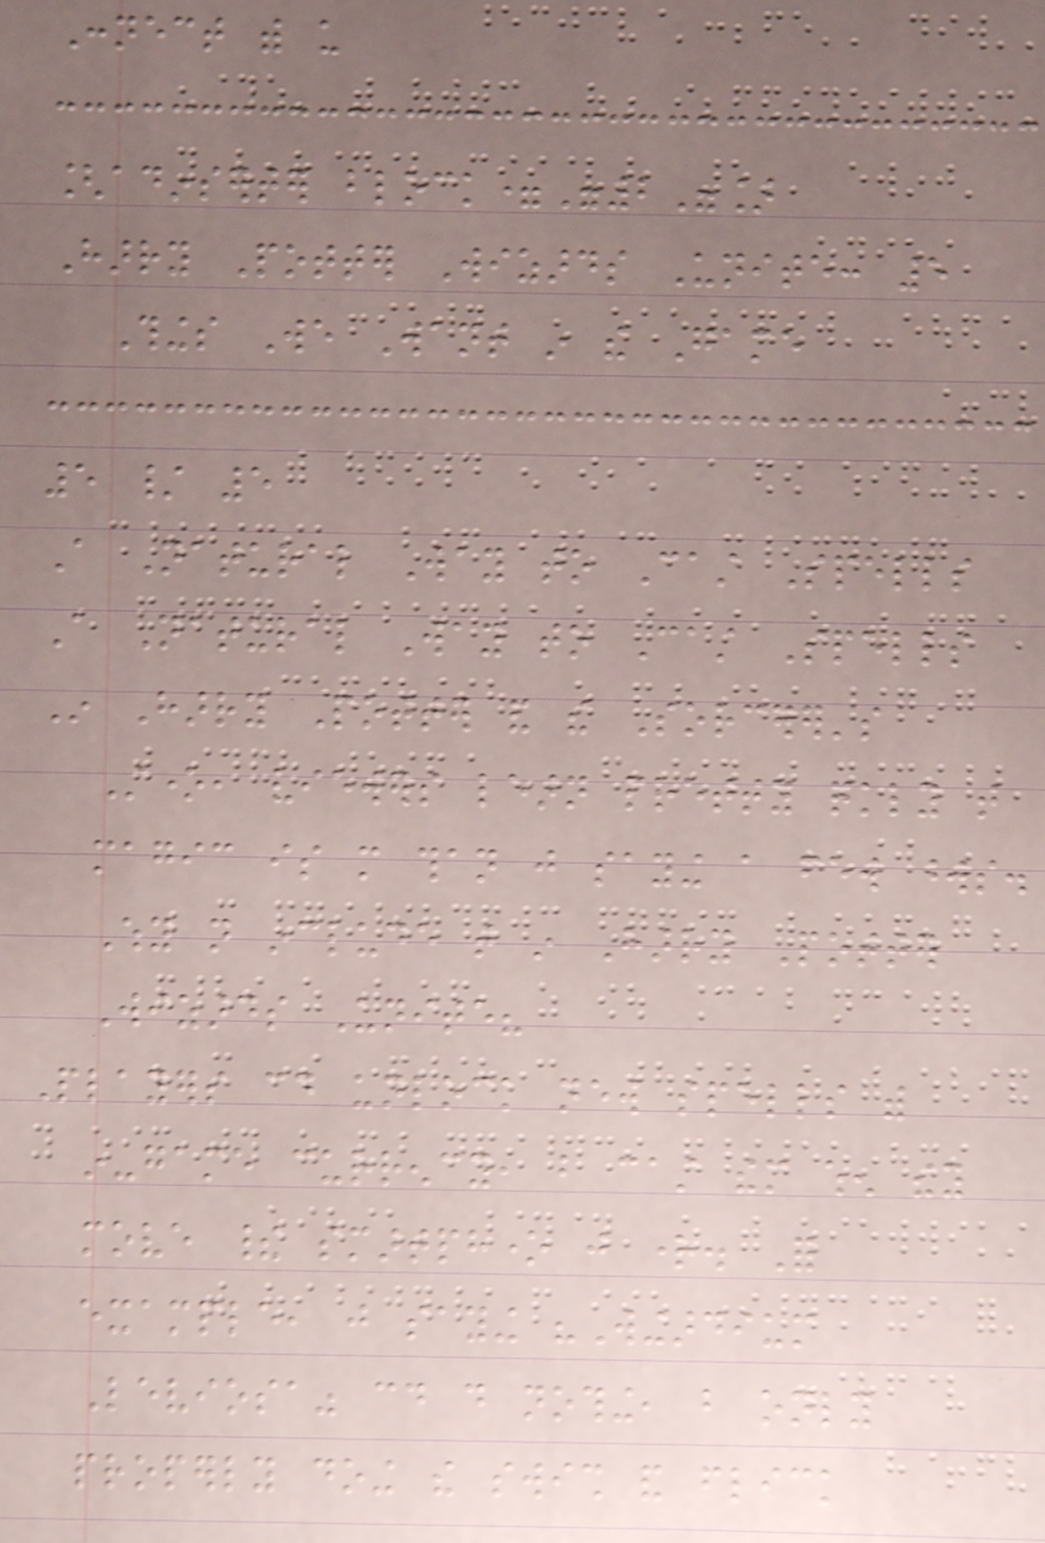Connect with us
[adinserter block="2"]
Harry Potter Wizards Unite: 5
Things We Want in the Game
5 / 5
A Natural Way to Cast Spells
A Natural Way to Cast Spells
In Harry Potter and the Sorcerer's
Stone, viewers learn pretty quickly that
magic is more than just saying a few words.
Why not include that in Harry Potter
Wizards Unite?
Players could unlock new spells with
in-game currency, but cast them when they
move their smartphone just right. For
example, just saying "Wingardium
Leviosa" could do nothing, but only
properly doing the swish and flick
